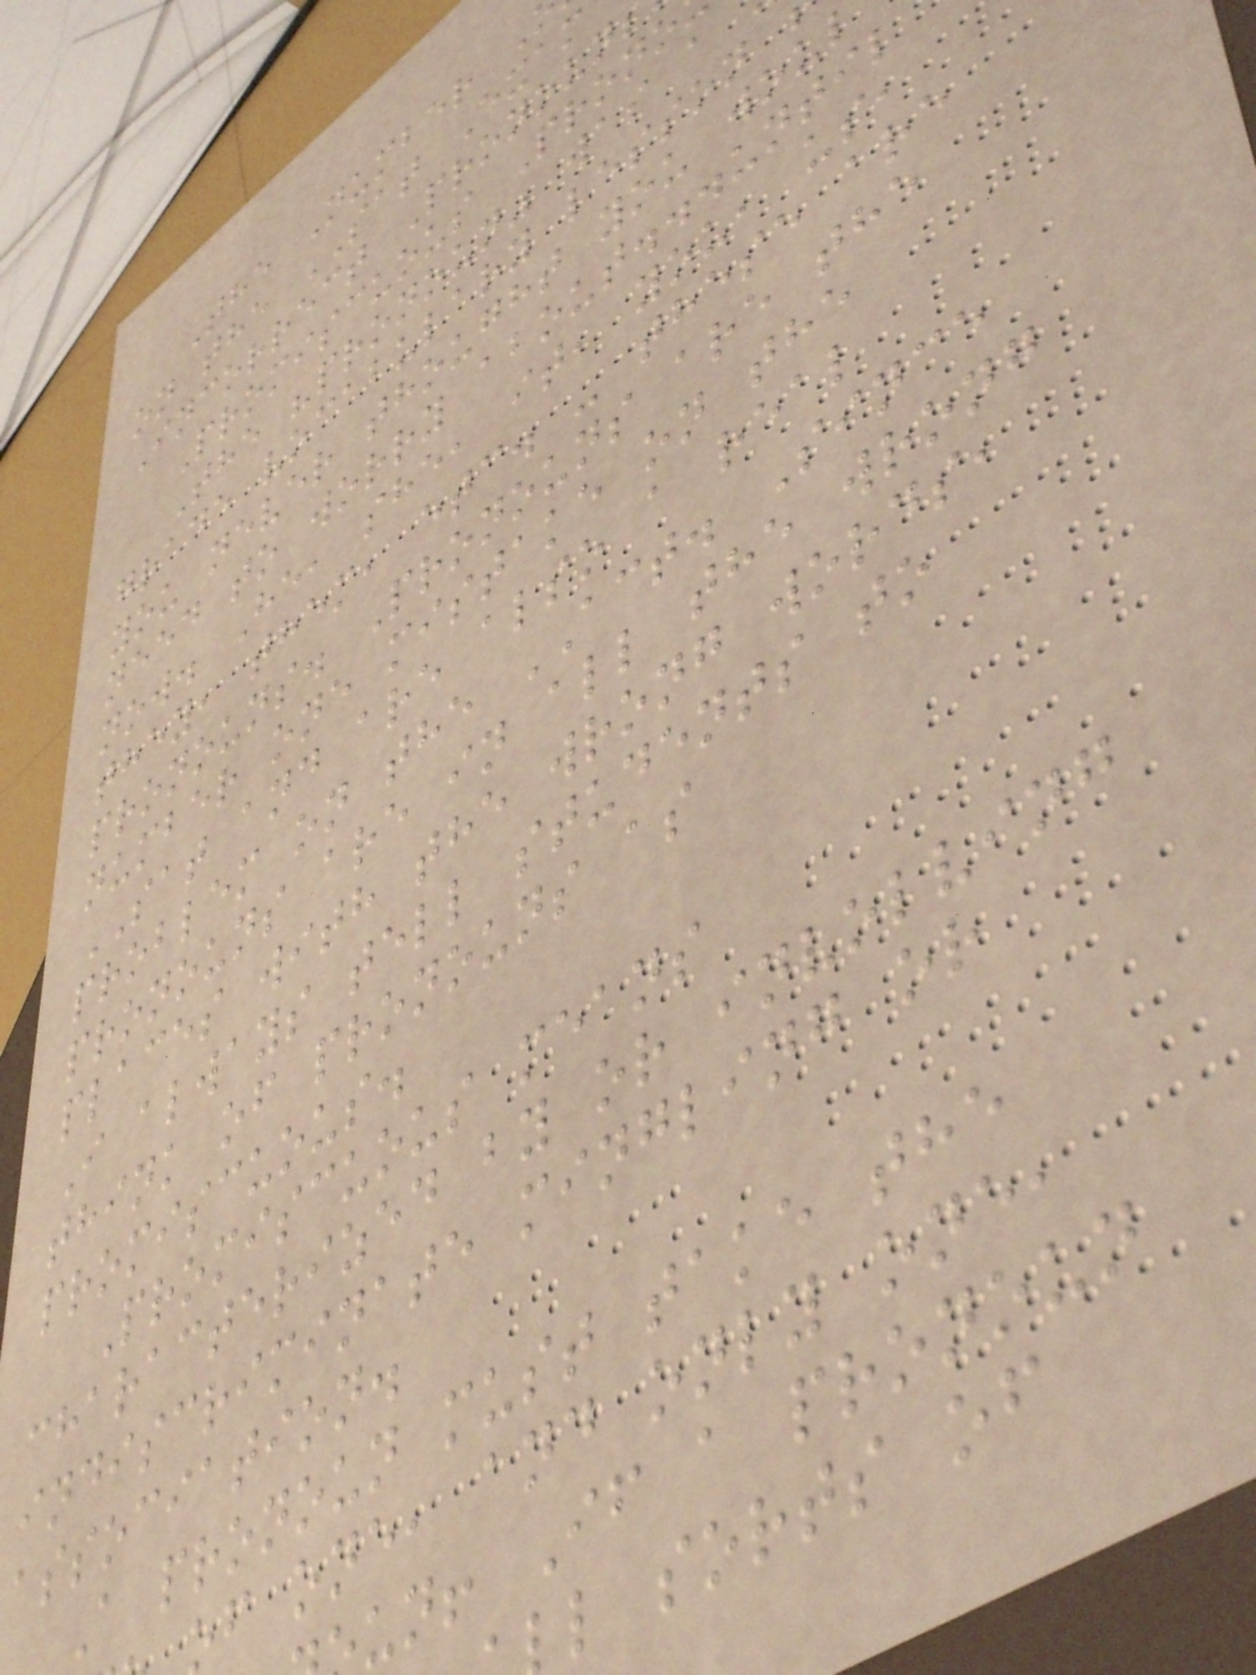The Number
on the SAT Exam
Incorrect Pronoun
Promiscuous Prono
The "pronoun" was a
grade vocabulary lesson
you never thought you wou
need to worry about...until
now. He, she, it, you, us,
they, them, etc. - these are
pronouns. Pronouns are the
number one mistake on the
SAT and are also a real
problem on the ACT. Since
pronouns are in all the wrong
places with the wrong words,
I always tell students to
think of pronouns as
promiscuous.
Promiscuous means
characterized by or involving
indiscriminate mingling or
association.
A pronoun must take the
f one, and only one,
un! If a pronoun
l sorts of
